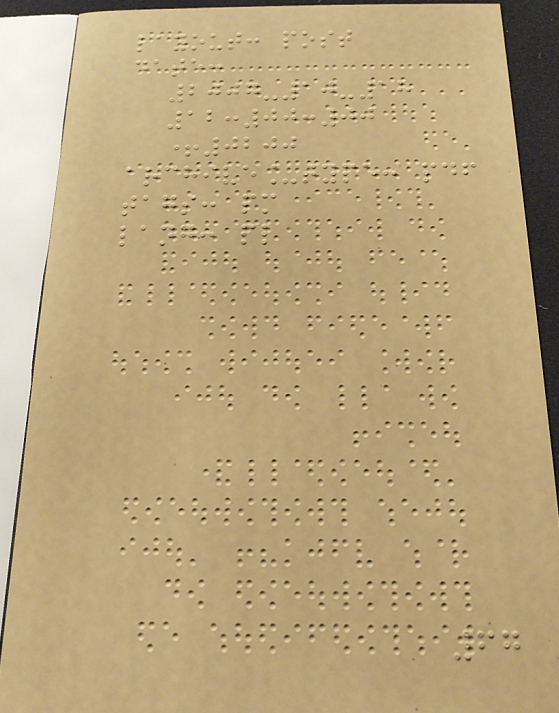layout: post
date:
2007-10-18
12:00:00
+0200
archive_type: pdf
tags: pm
lang: pl
67
